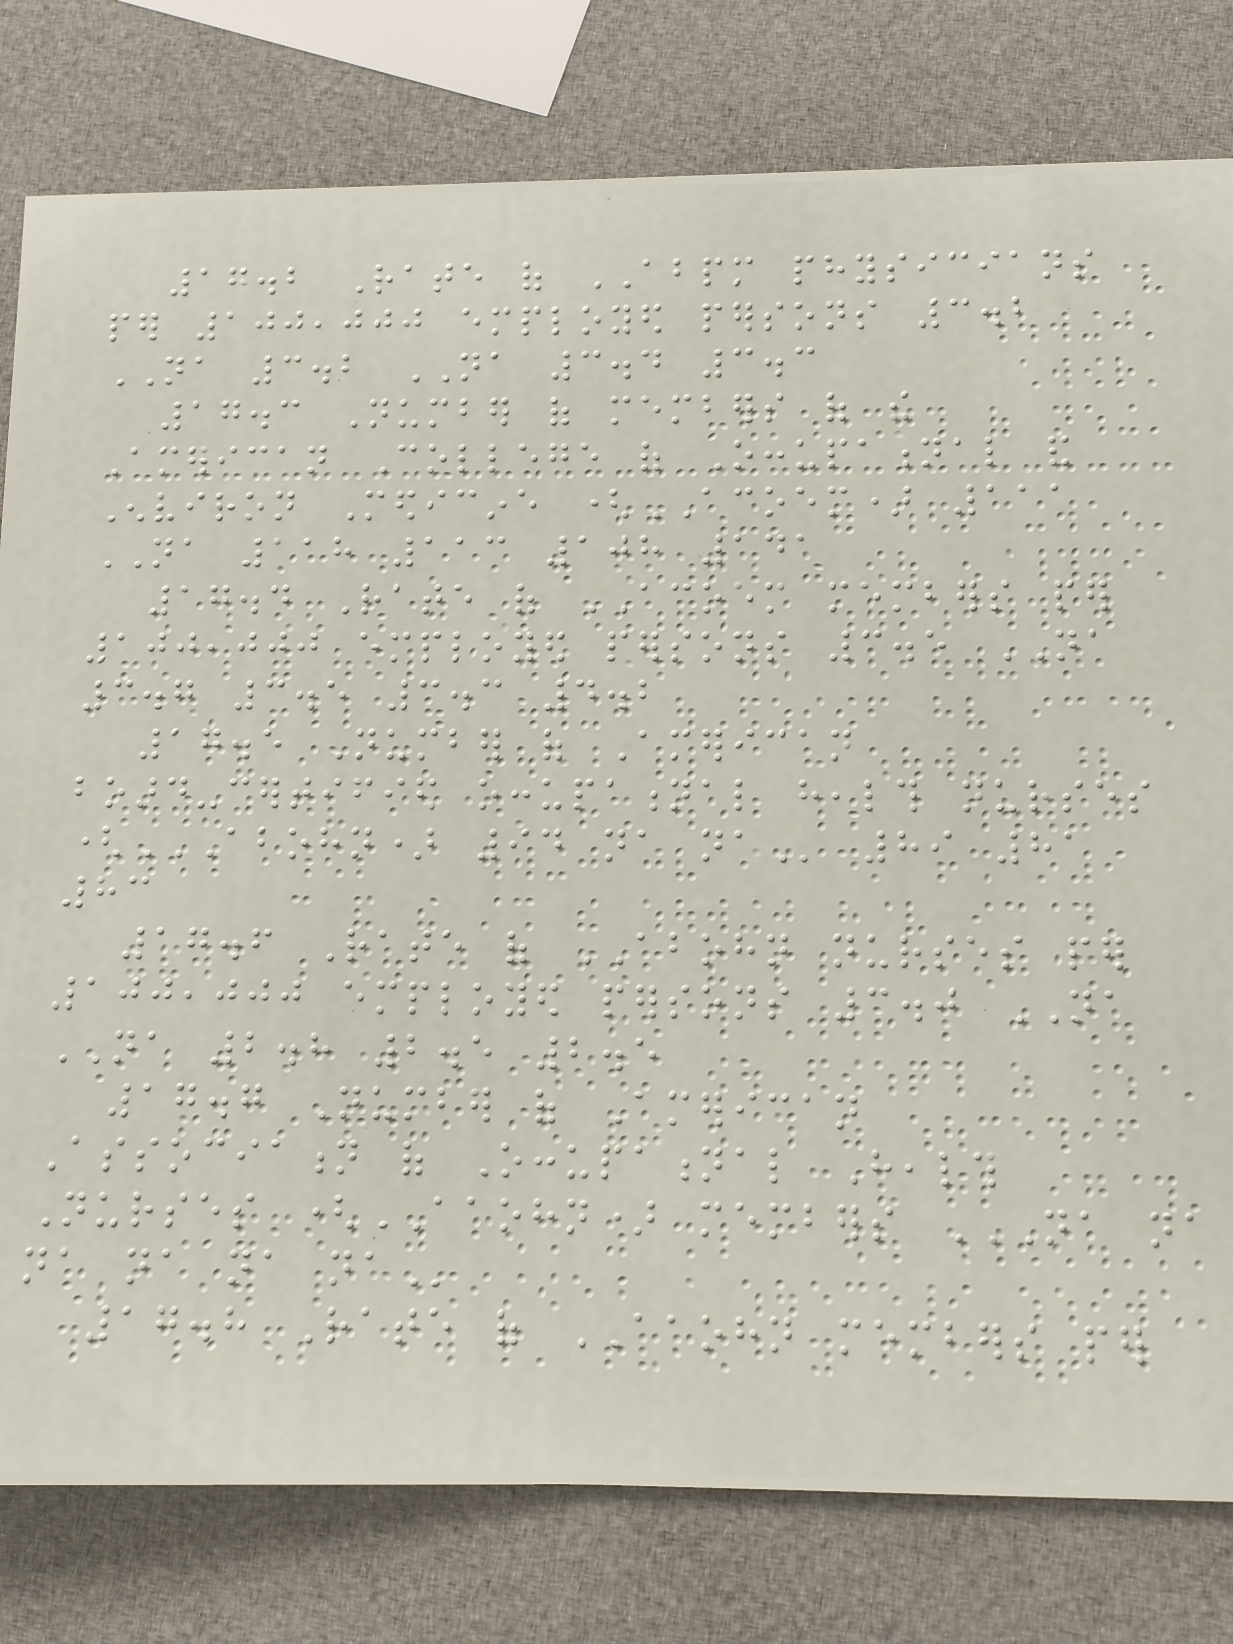17.2 Rate of ABPM physicians
per 100,000 employed persons 3.2
NA 3.2 NA 3.4 3.3
17.3 Number of members of the
American College of Occupational and
Environ Medicine (ACOEM) 111
NA 118 113 108 141
17.4 Rate of ACOEM members per
100,000 employed persons 3.5 NA
3.7 3.5 3.3 4.2
17.5 Number of American
board-certified occupational health nurses
(ABOHN) 94 NA NA 89 81
83
17.6 Rate of ABOHN nurses per
100,000 employed persons 3.0 NA
NA 2.8 2.5 2.5
17.7 Number of American
Association of Occupational Health
Nurses (AAOHN) members NA NA
NA NA NA NA
17.8 Rate of AAOHN members per
